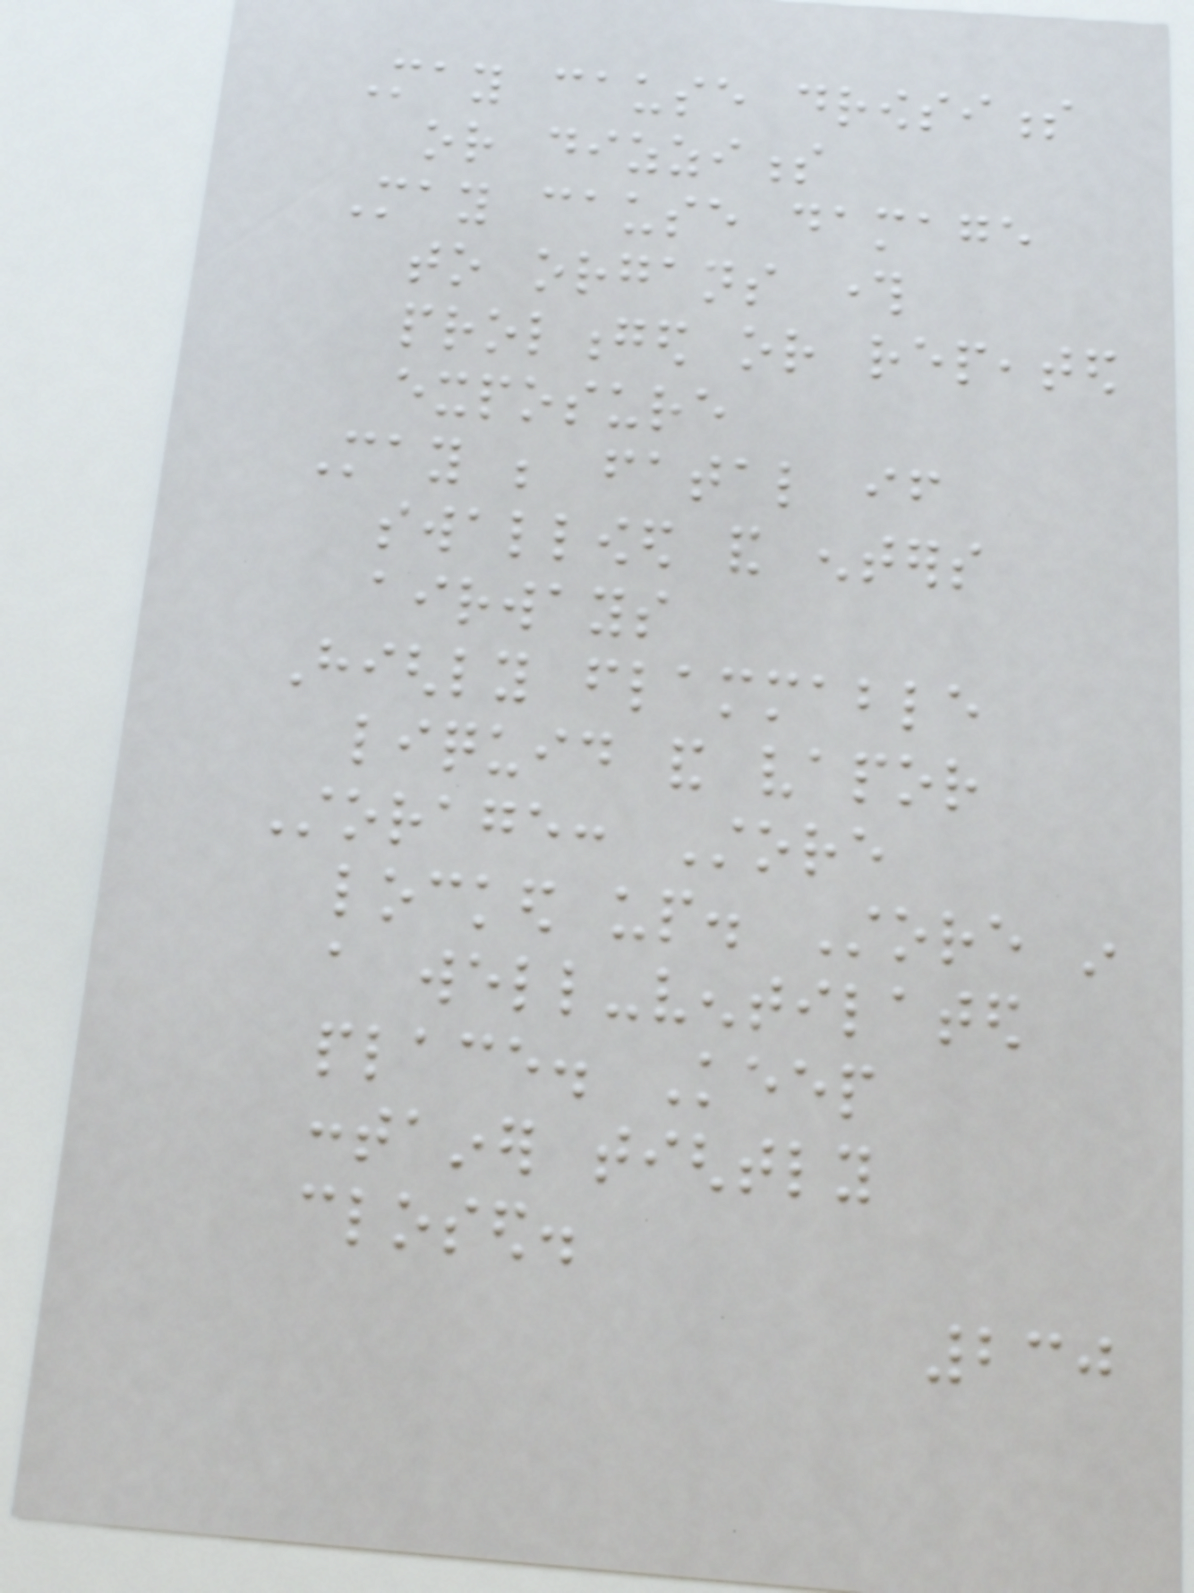May cause drowsiness
or dizziness
May cause damage
to organs through
prolonged or repeated
exposure
May be fatal if
swallowed and enters
airways
Highly flammable
liquid and vapor
Storage: Store
locked up. Store in
a well-ventilated
place. Keep
container tightly
closed.
230
